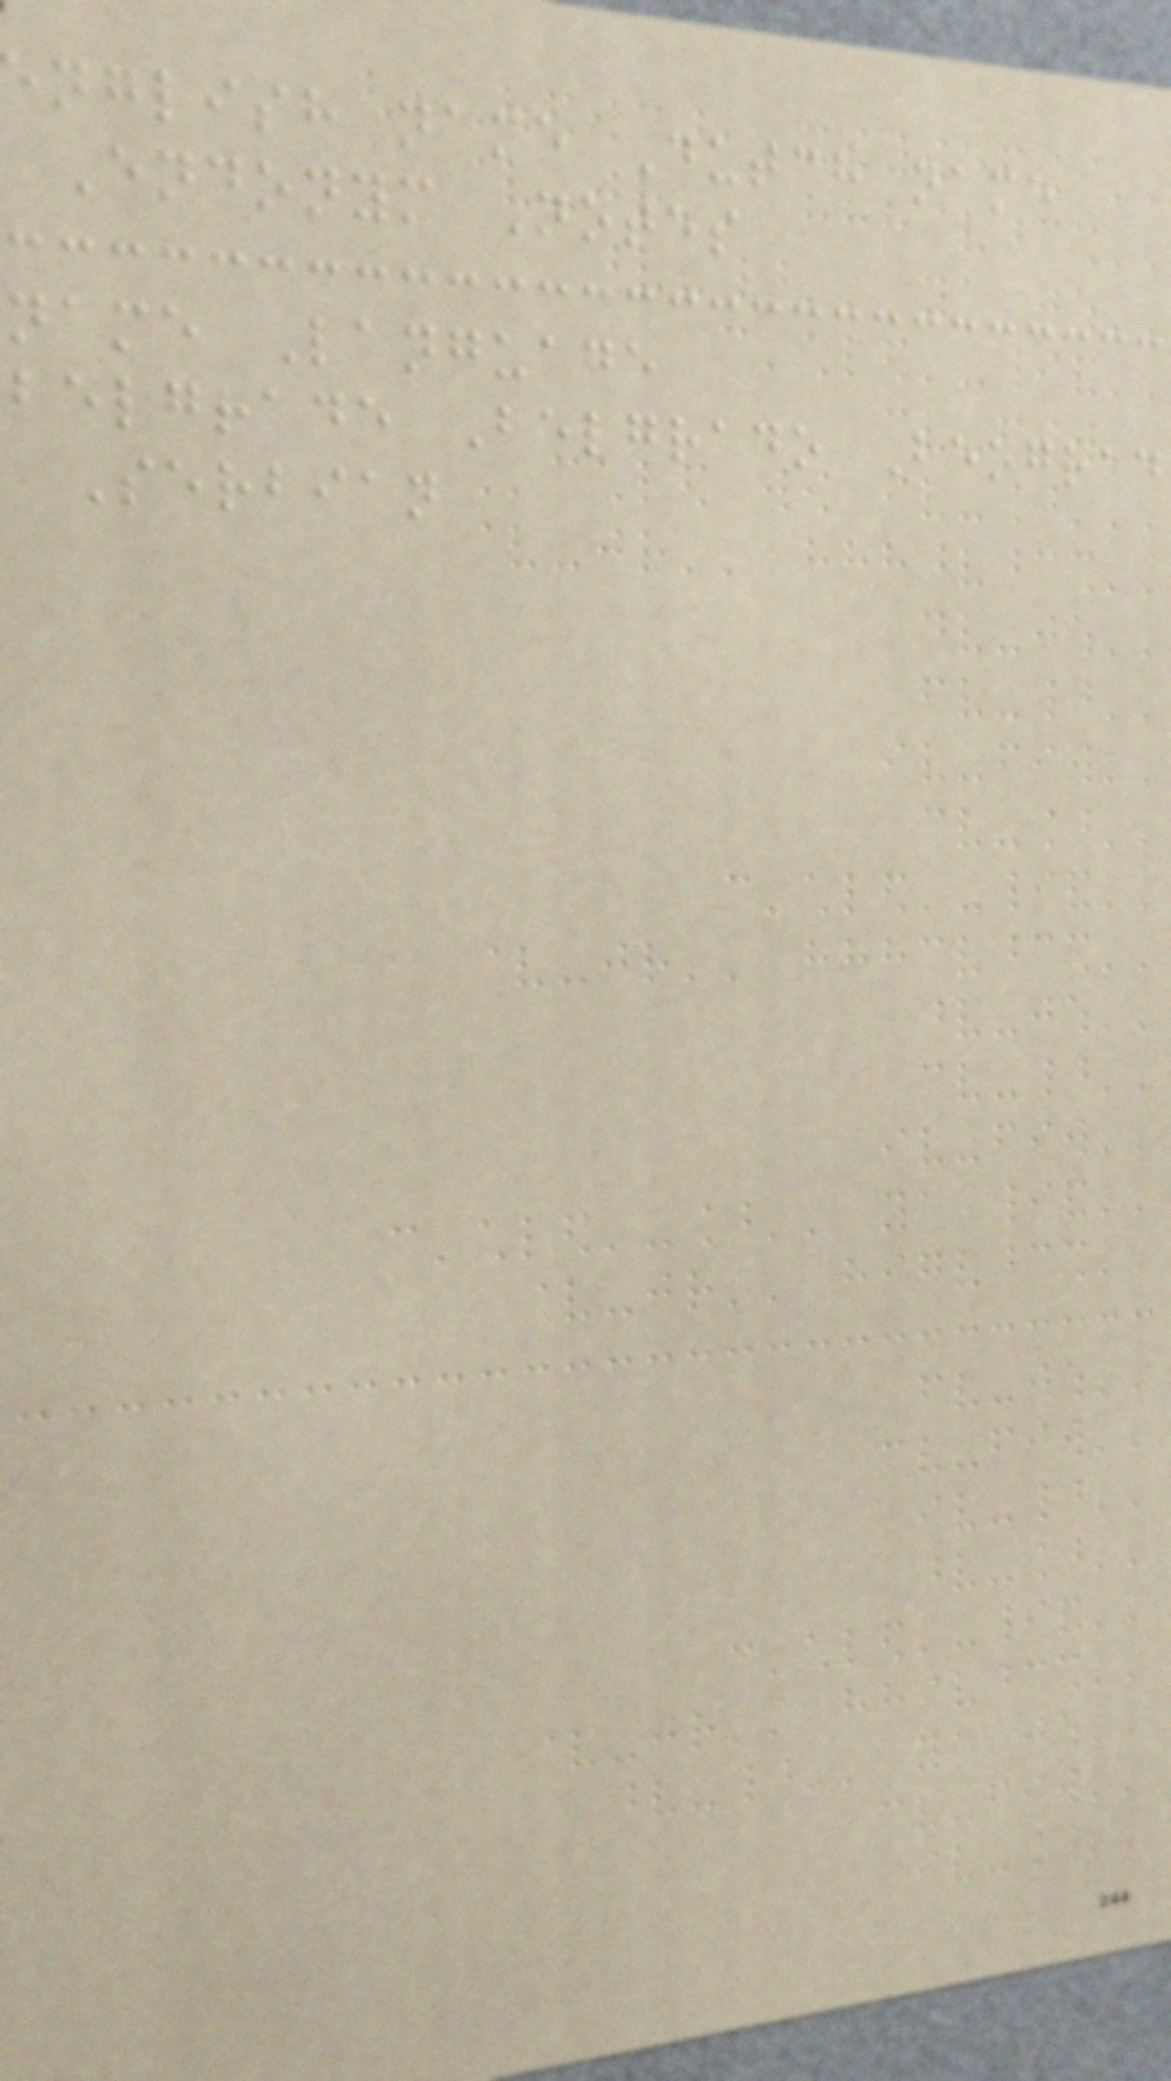nglish name Dutch name
Endonym Notes
name Language
belgrade Belgrado Beograd
Serbian
